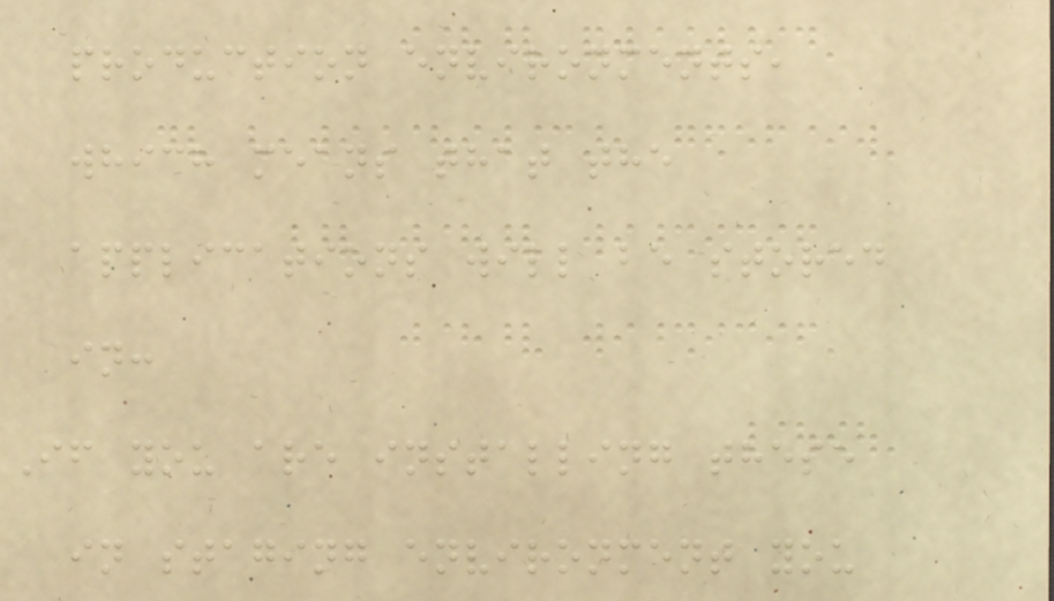production environments,
which means that the
applications will be stored
in:
If you are installing these
in staging environment you
